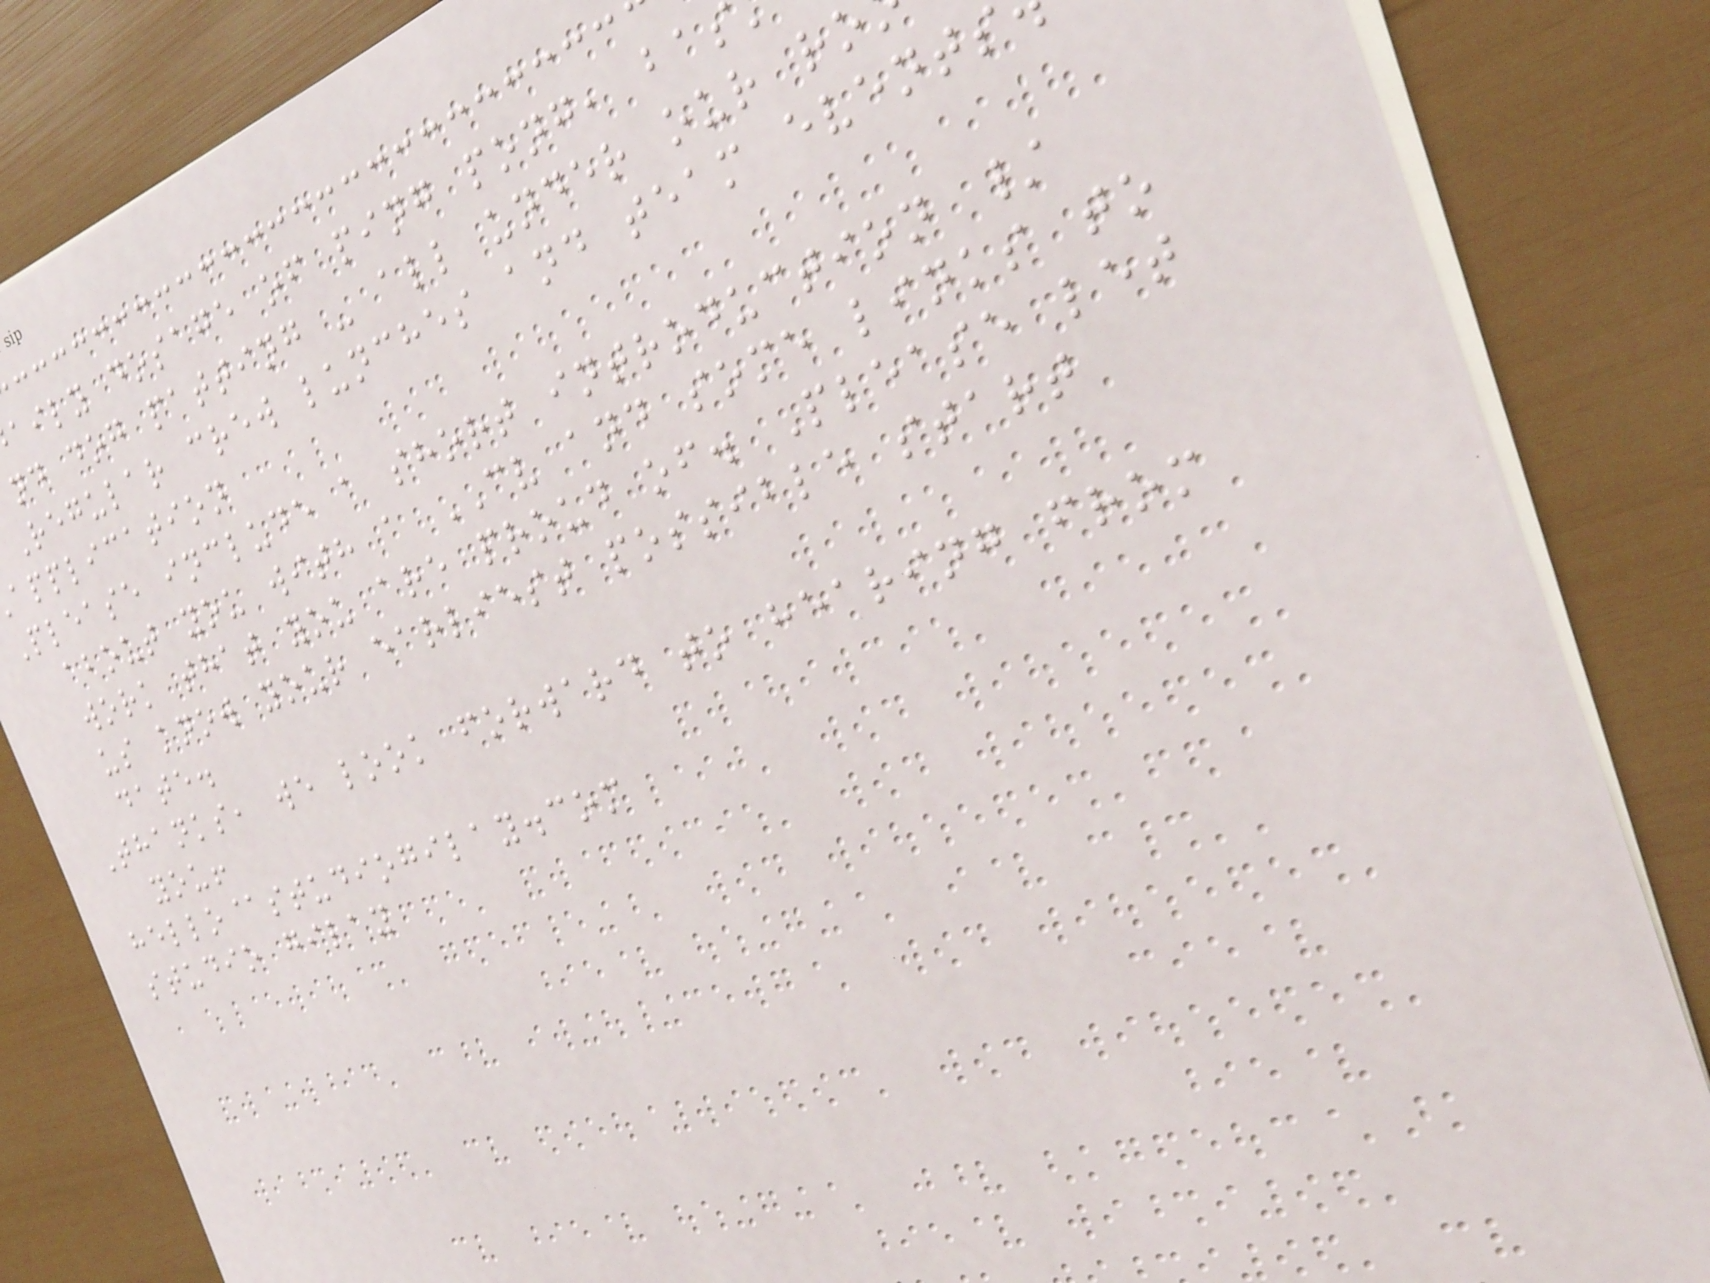aily dosage of ping pong, ba
nd dog patting - all under our ro
Regular crew lunches and team events
application
Please include a short introduction /
about you with a CV and some links to
work that you are proud of. Please let
us know your earliest possible start
date.
Thanks, we look forward to hearing from
you!
hello@studiogilay.com
studio gilay
